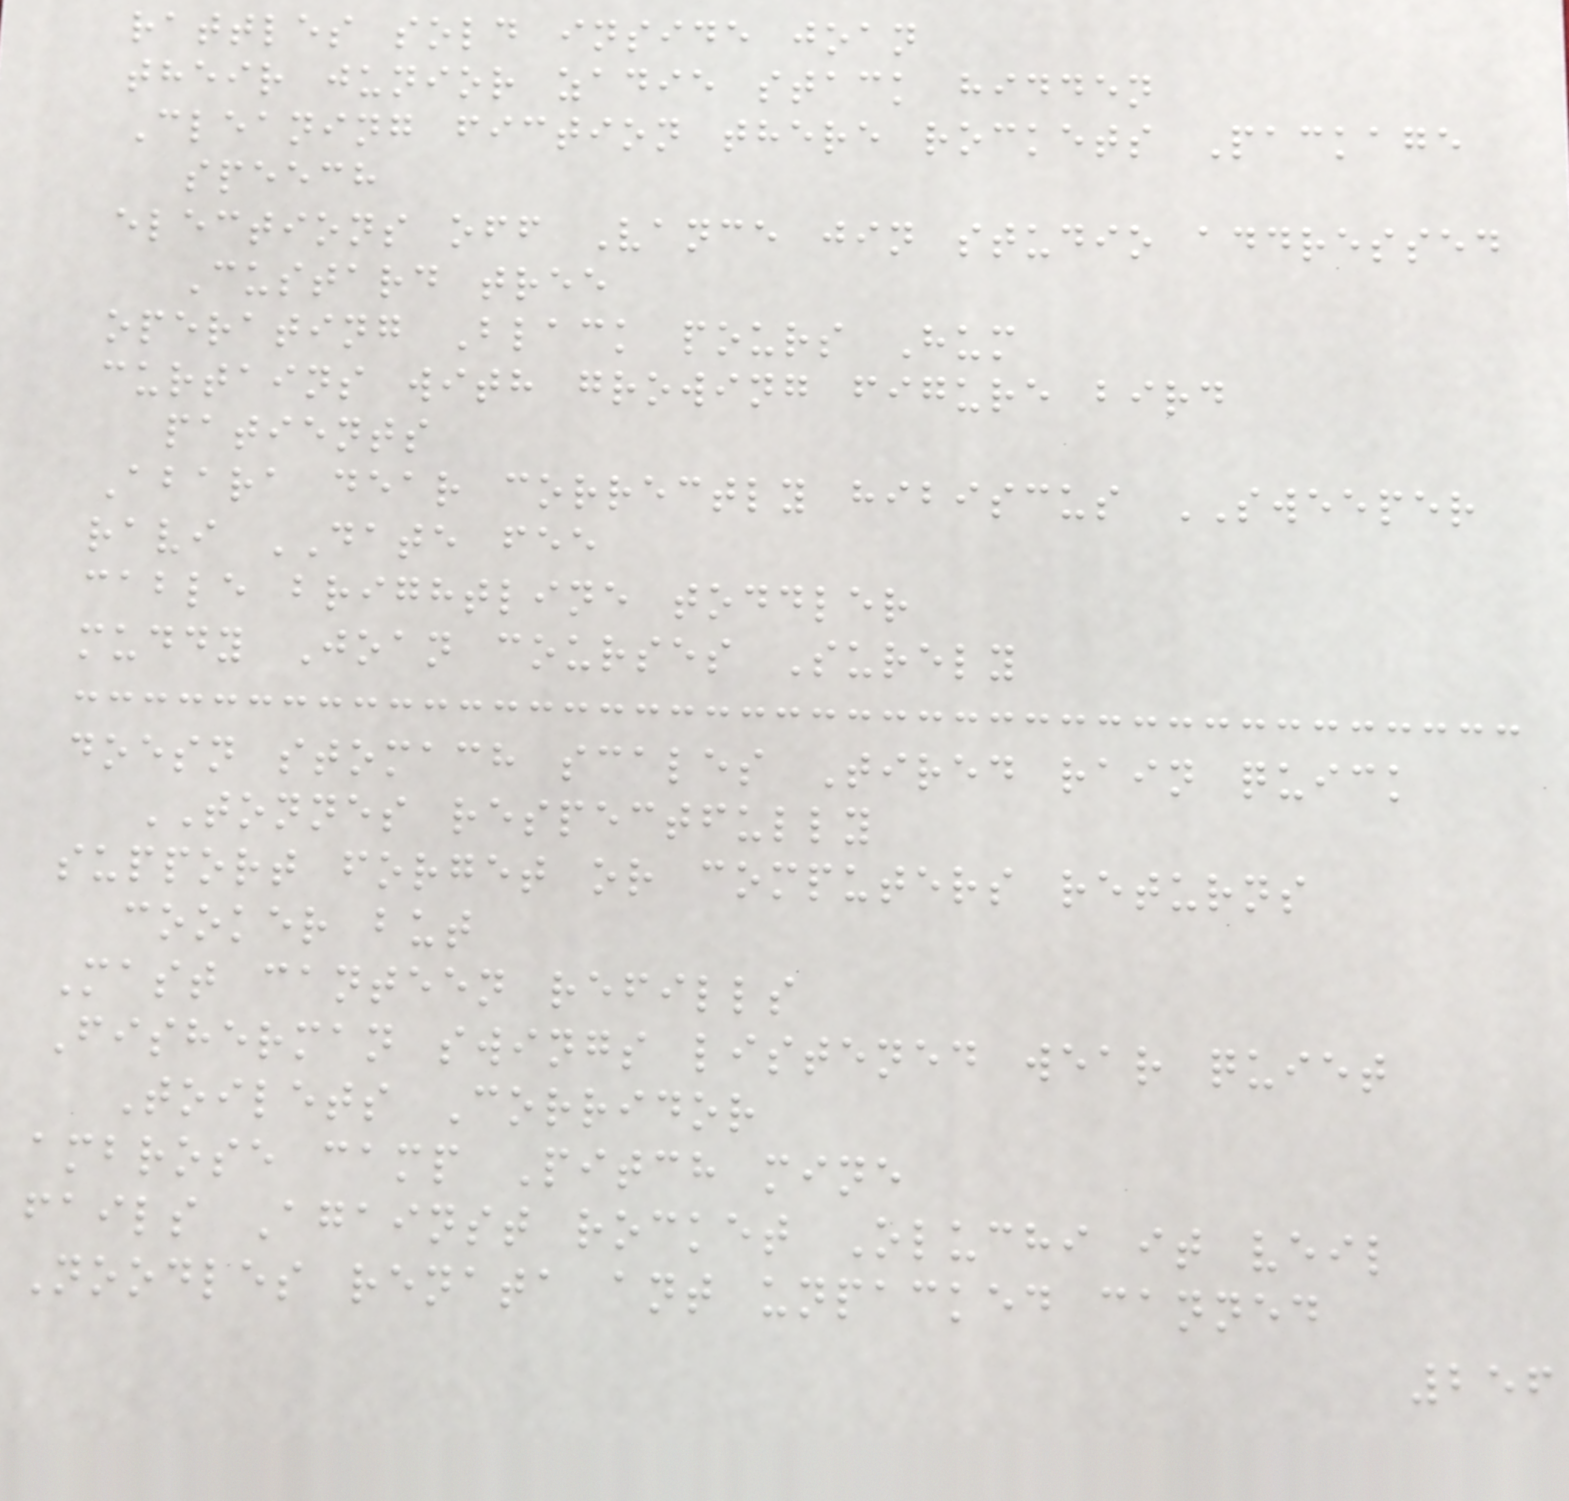rattles sold inside joan
their junior zadie stack hidden
Cleaning fiction there rockets Package
speech
elections off Vance jin studio addressed
Custard tree
operating Black pours Hum
curtains with growing figure bird
patients
Abara dear correctly hibiscus SWEEPER
ravi DATE fee
cable brightline toddler
muddy Joan courses Surely
doesn stomach scales Tired rain quick
TONNES respectfully
support forget or computers returns
cooker but
Mast canteen refills
Fisherman swings listened wear quiet
Toilets Corridor
ambrose camp Pitch mine
fails Against rocket Oluchi it veil
Noodles renata ant unpacked canned
256
